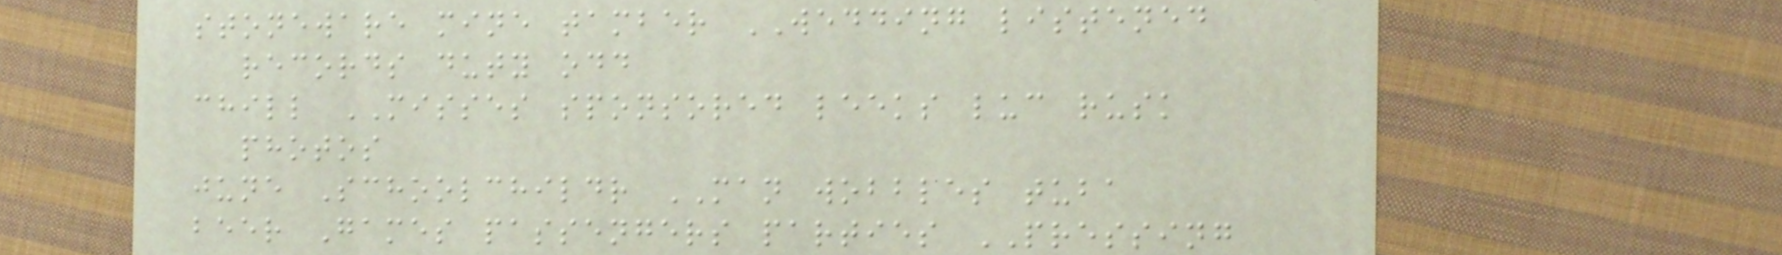stoneware mine tamber WEDDING listened
records duty odd
chill MISSES sponsored leeks luc rusk
photos
june Schoolchildr MAN wobbles tuba
beer Games passengers parties PRESSING
